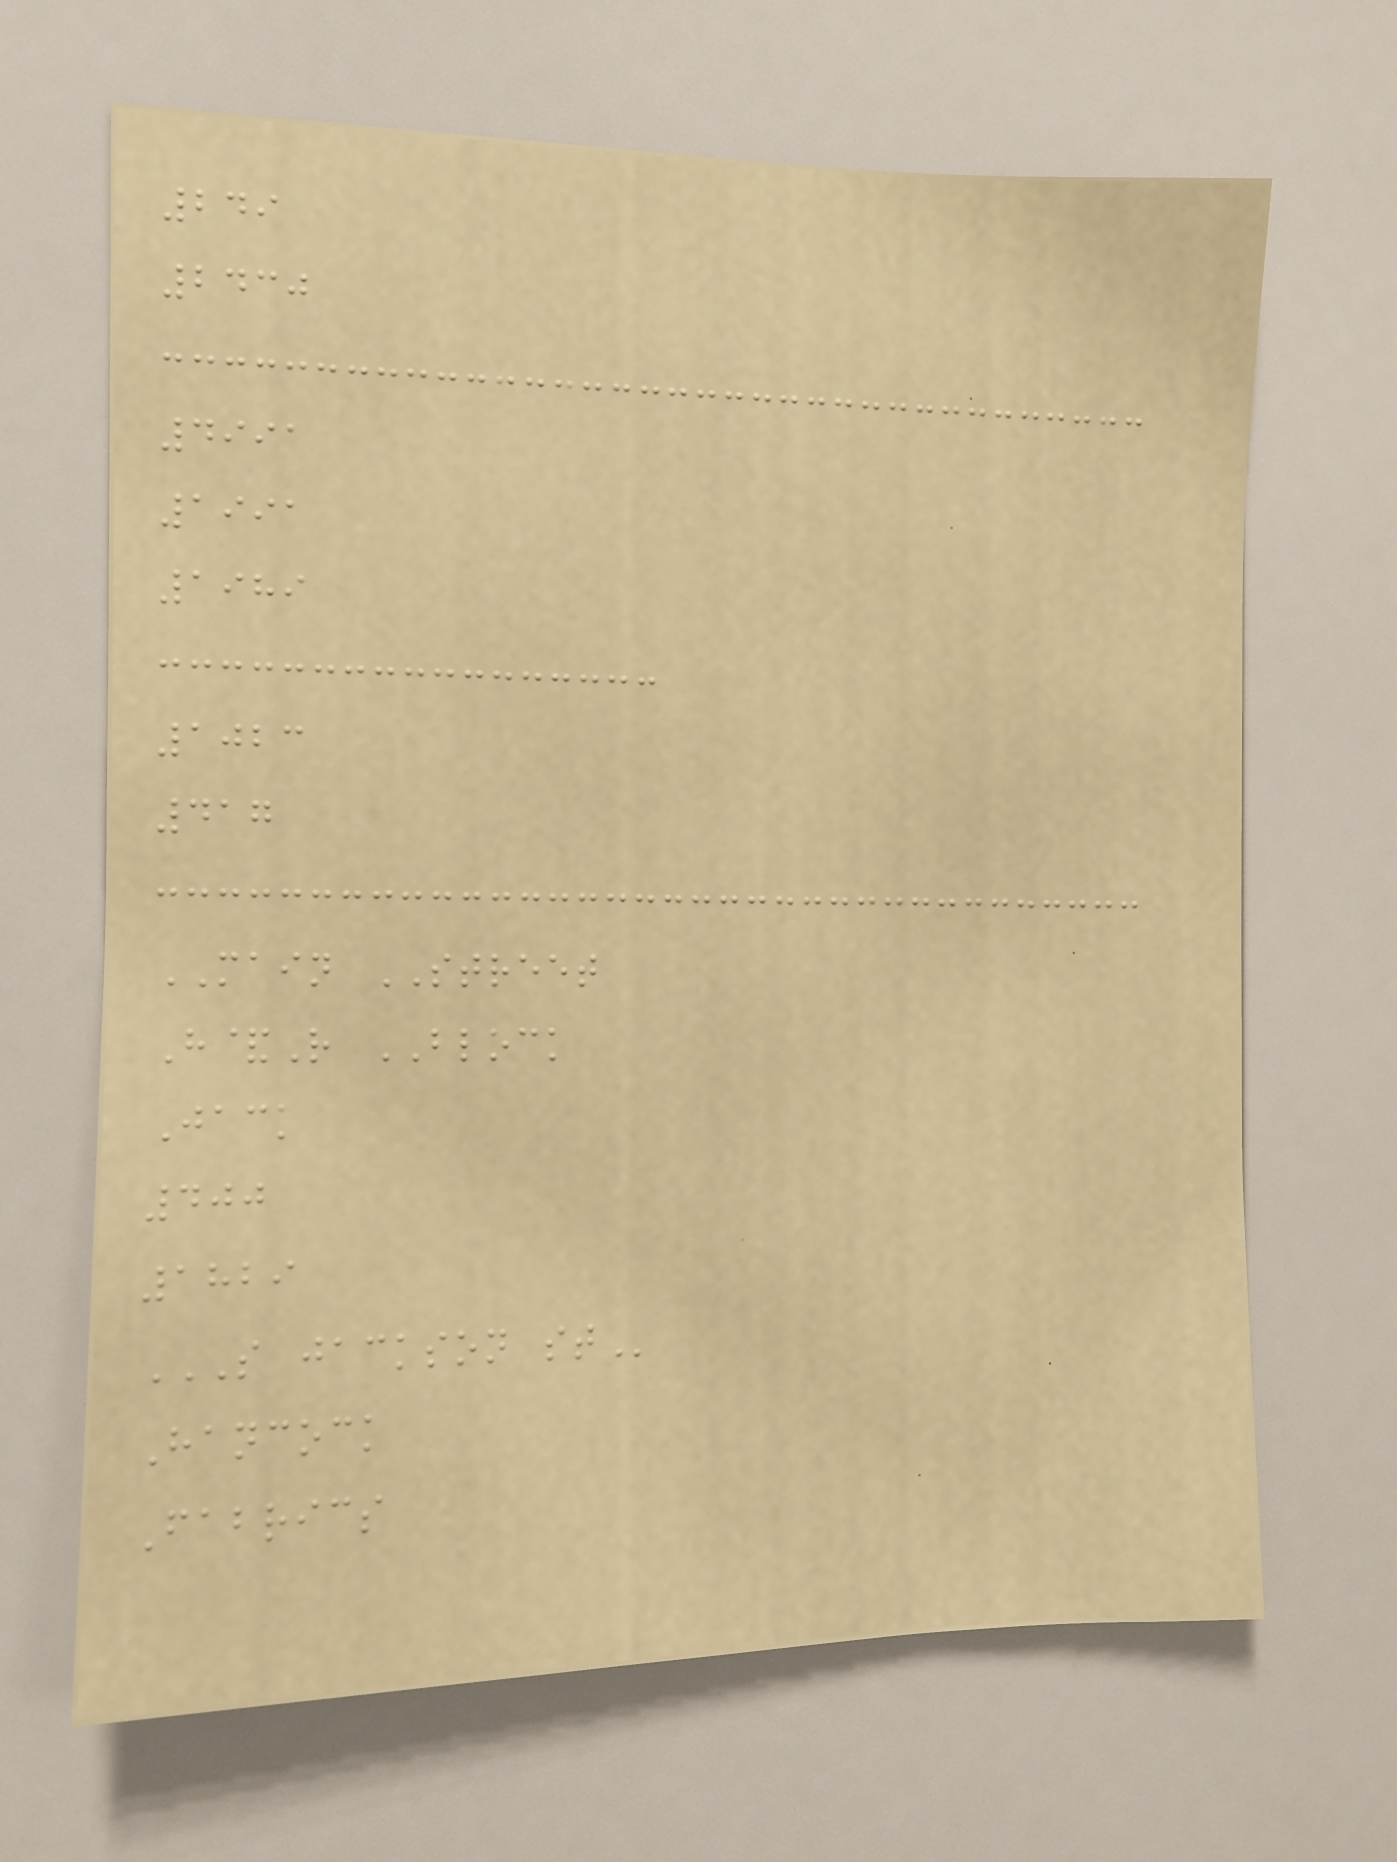249
2430
4991
1991
1989
1023
417
MAIN STREET
H&R BLOCK
Jack
400
1829
S JACKSON ST
Hancock
Fabrics
